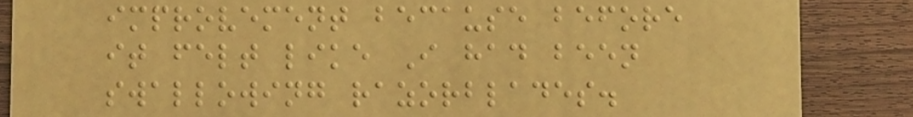improvement because before
it felt like I had been
swallowing razorblades.
